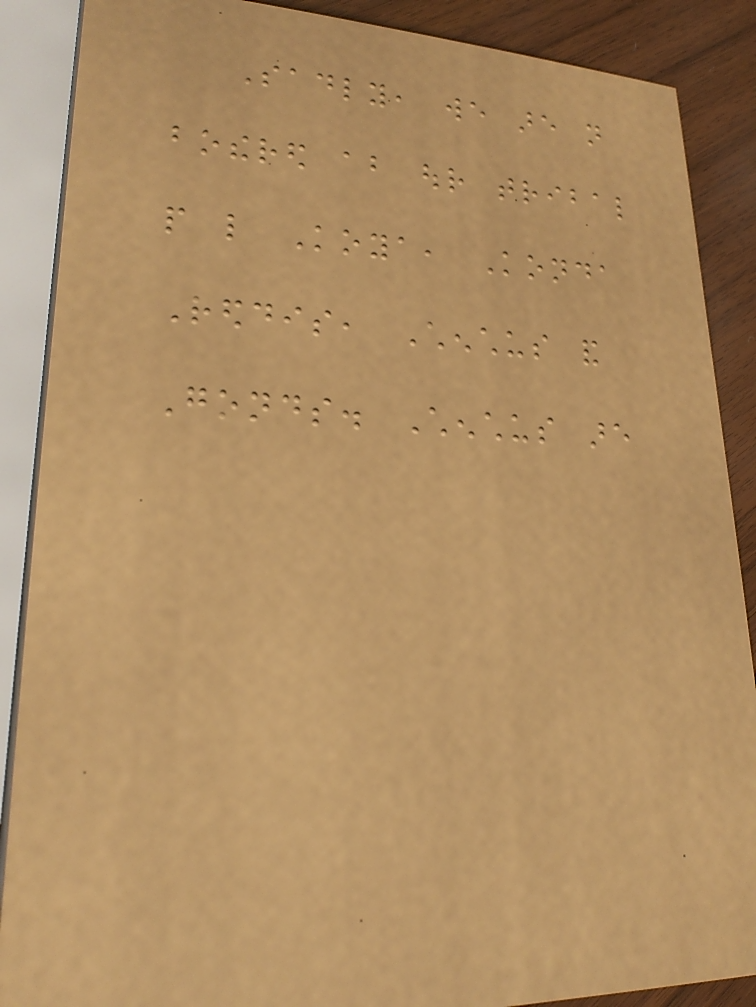Sadly, we are not
bothered about our tribal
people like Koya, Konda
Reddis, Chenchus and
Gonds. Chenchus are
